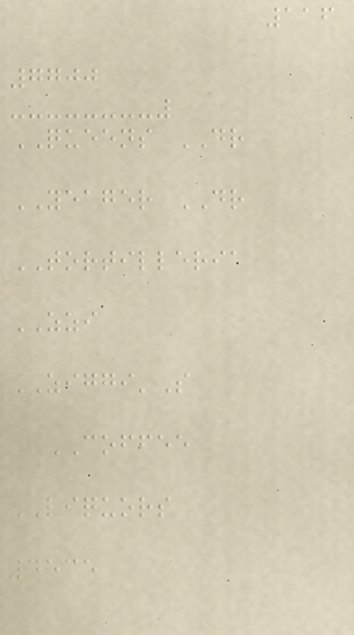116
7700
QUEENS DR
YEAGER DR
TORTILLERIA
ZZI
ZIGGI'S
COFFEE
LIQUORS
4535
